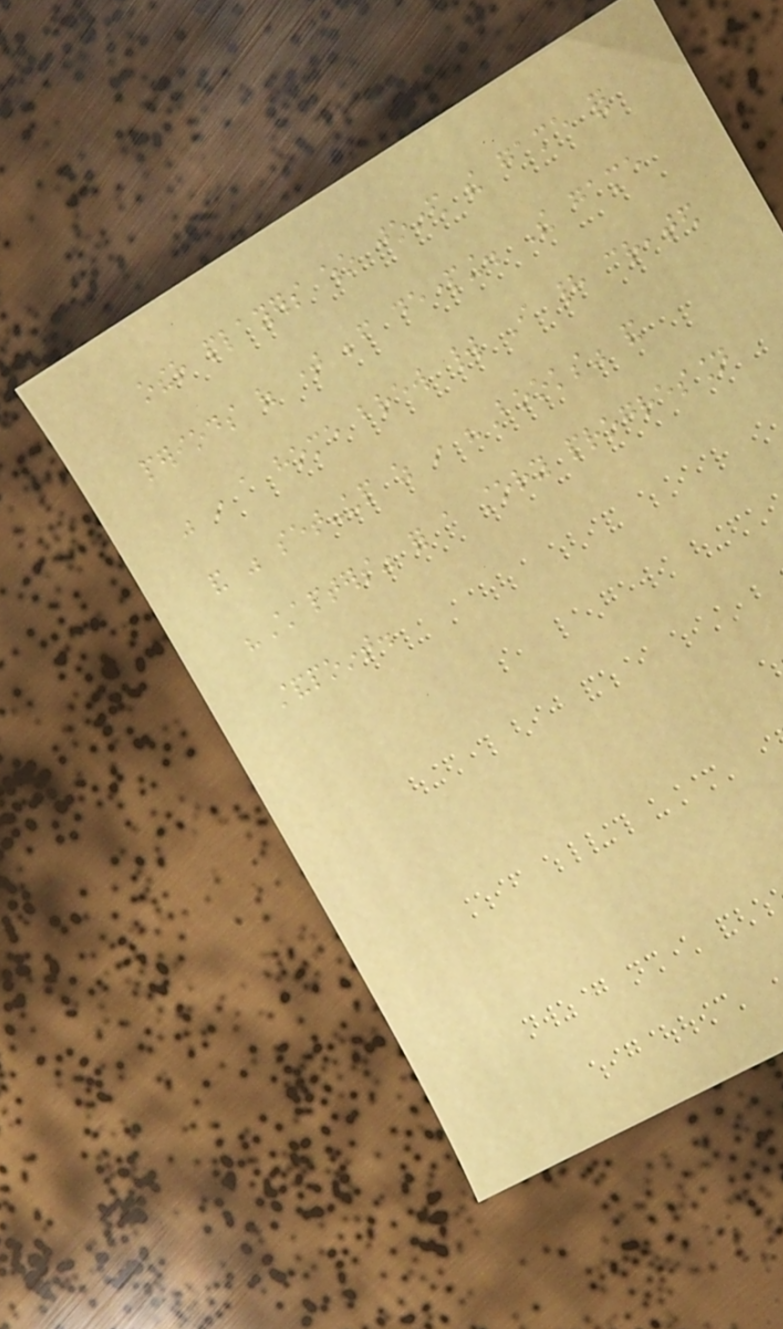other players who joined the game for
periods of time before departing. The game
was in a home brew world I had created
and was set-up as in "Books" and
"Chapters" for a story progression
standpoint.
